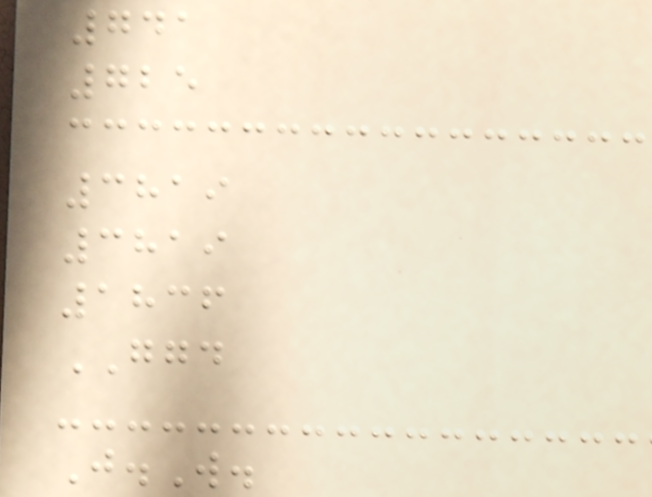741
725
3819
3819
1836
GGD
J.W.
